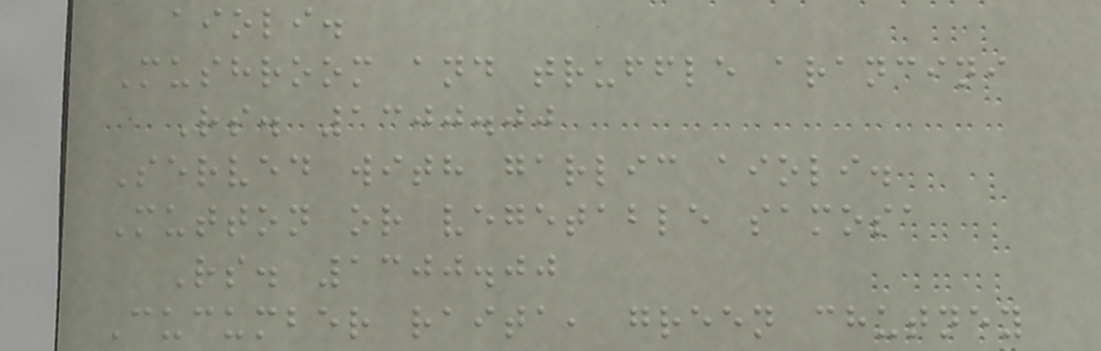aioli.
Mushroom and truffle arancini
Rs. 1300.00
Served with garlic aioli.
Mutton or vegetable samosa
Rs. 1300.00
Cucumber raita, green chutney
